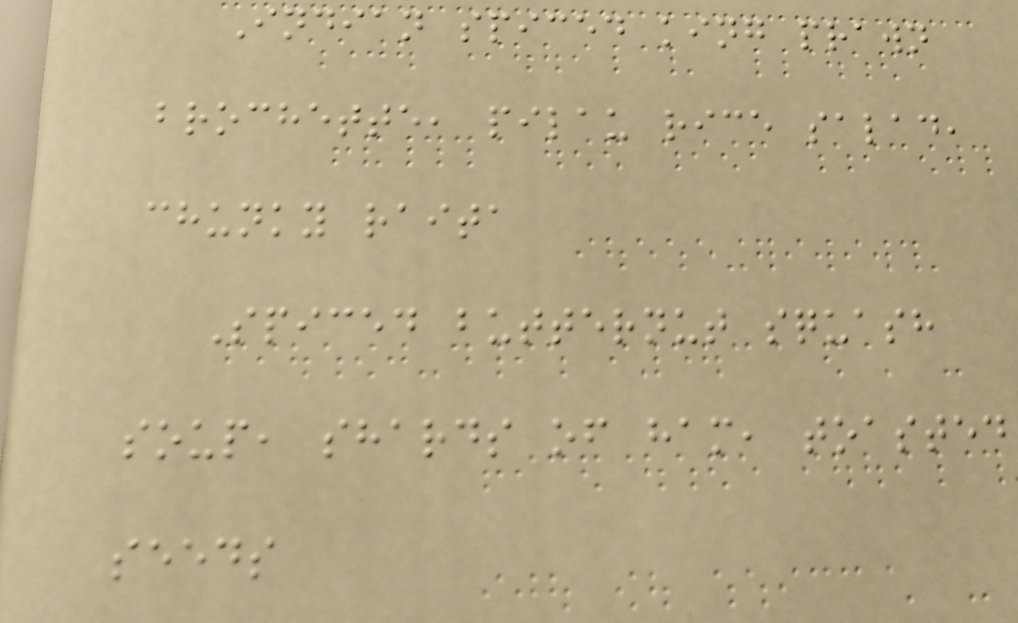Indian spiced king prawn
brochette, pilau rice salad,
chunky raita
Spiced butternut squash
soup, shards of ham, toasted
seeds
